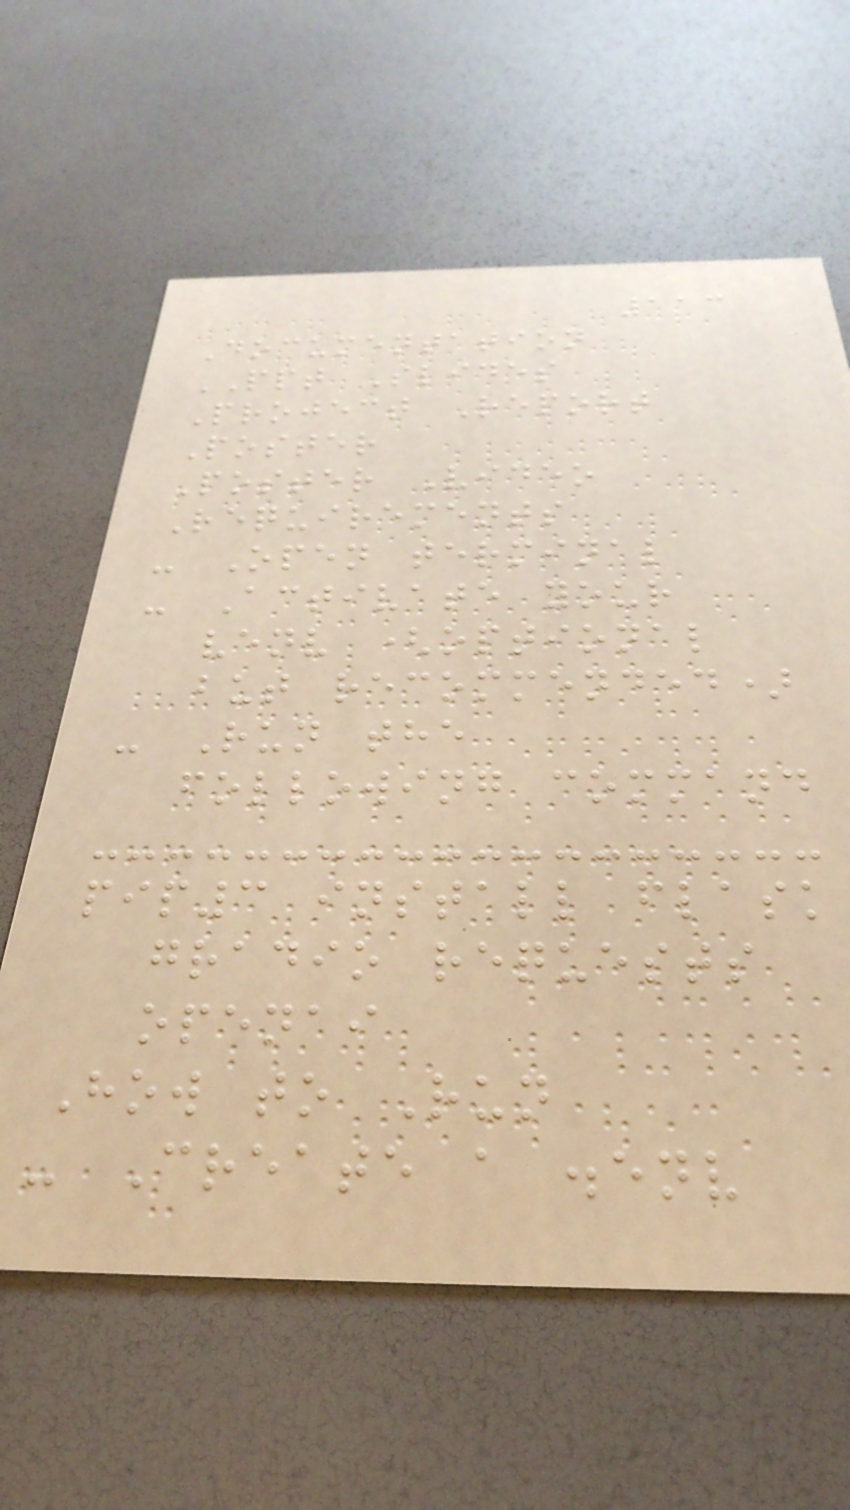113
Documentation
PPT Slides
Project Report
Poster
Poster Video
Requirements
- Open terminal
- Activate your
venv (optional
but recommended)
- Run the
following command
pip3 install flask
gradio requests
openai
How to Run
- Create a .env
